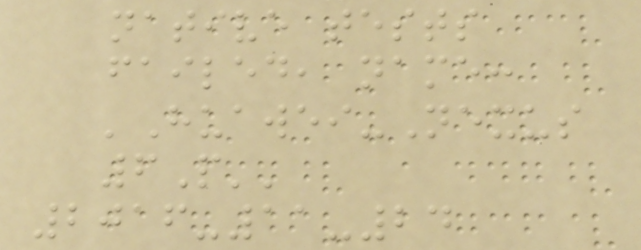native tests
failed, name:
'Huawei-Nexus
6P''
2016-11-24
